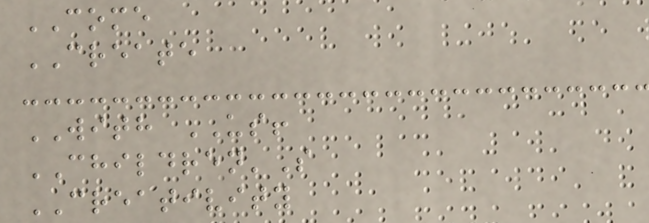COME
CREATE
WITH US!
CHILDREN'S
CREATIVITY
